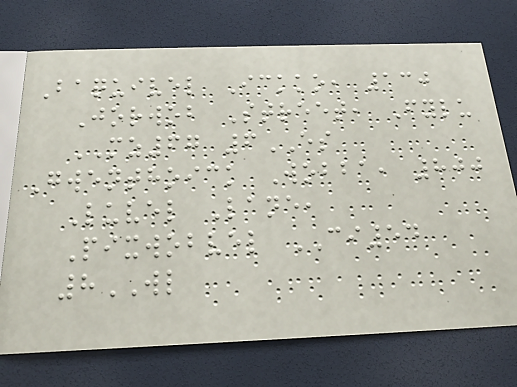Baquivel Ickko, 130
Jorwob Street, Fylu
MZ67 6ES
Gwenthoick Wobba, 800
Luvel Lane,
Pixwobvel CI54
8WL
